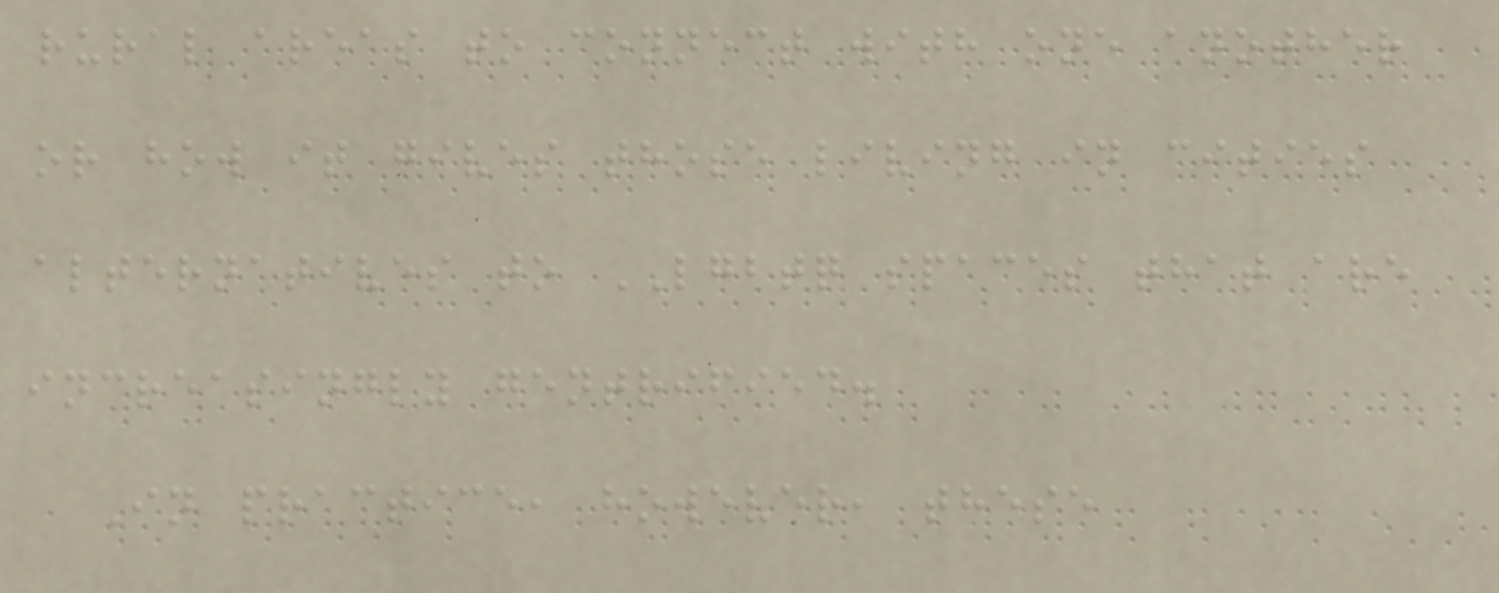rural areas to connect with one another
or how it gives those living in cities
alternatives to LGBTQ spaces that are
increasingly gentrified.
In practice, however, these
